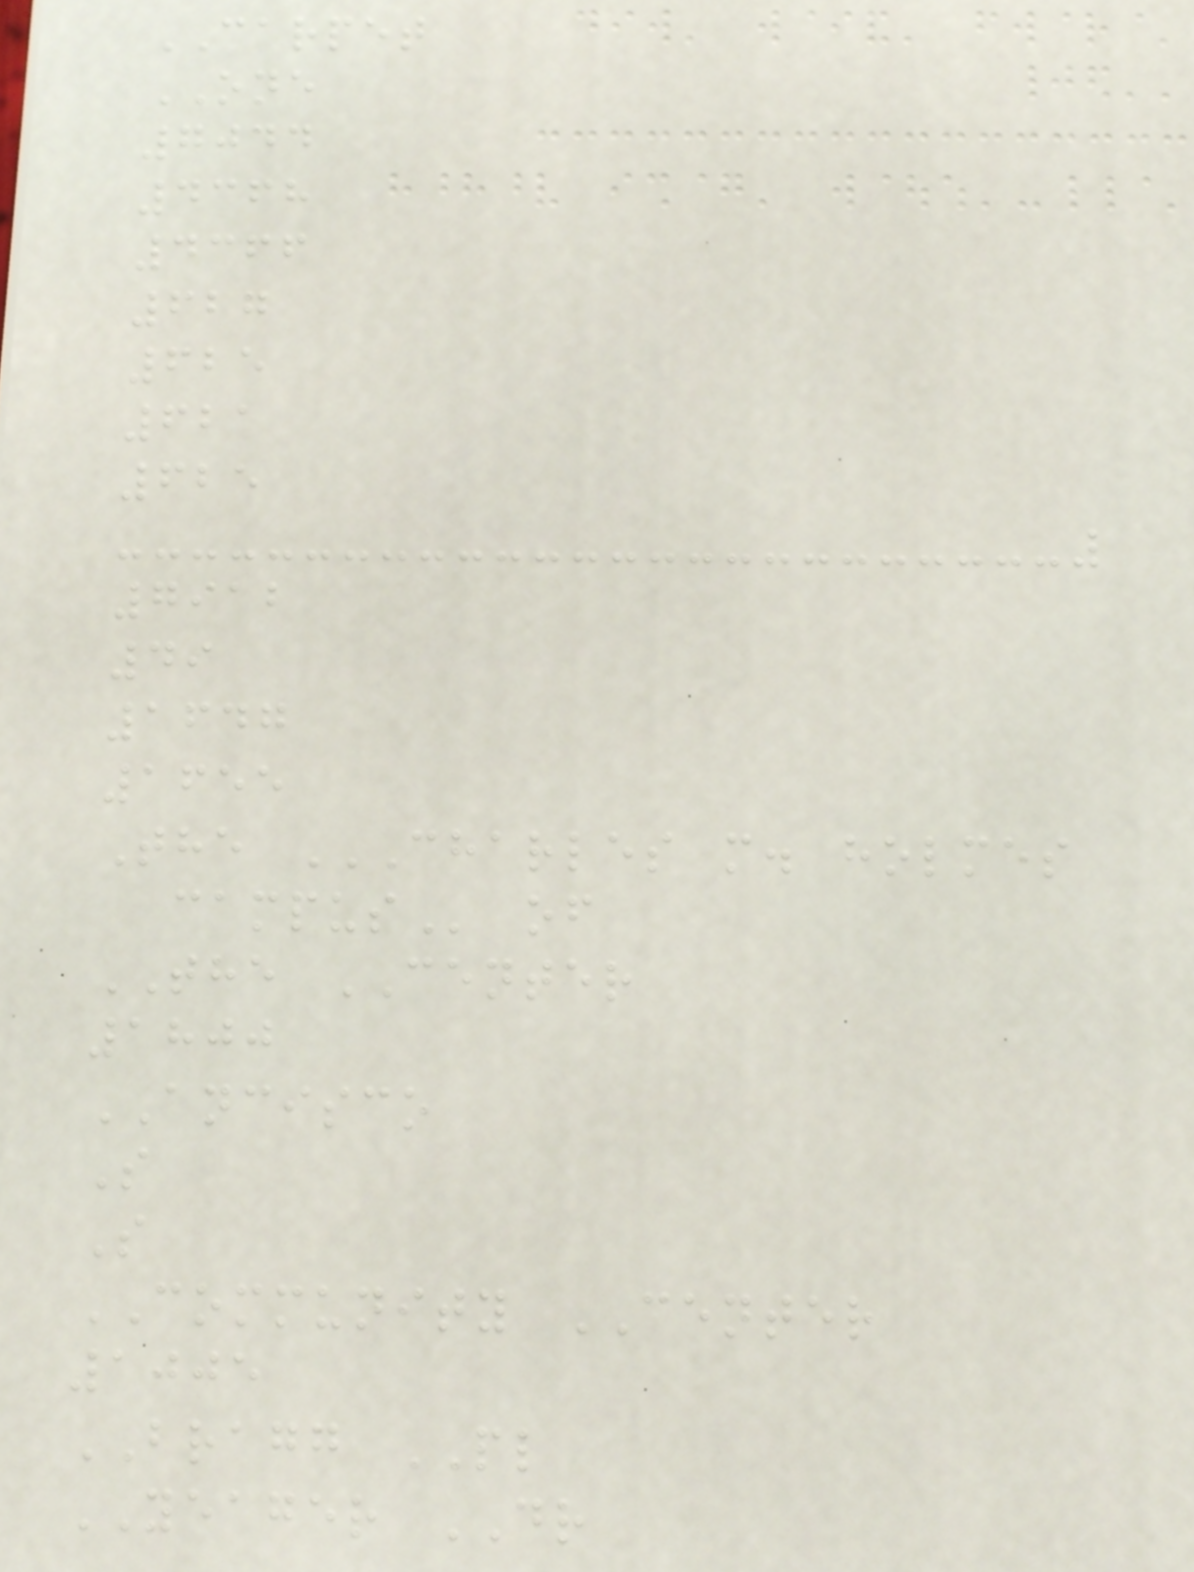CARPET
ONE
7044
4368
4366
627
625
621
625
7912
49
1647
1655
The CHARLES M. HOLMES
CAMPUS of
THE CENTER
1800
ANCISCO
S
S
COMMUNITY CENTER
1005
BRAGG PL
YEAGER DR
